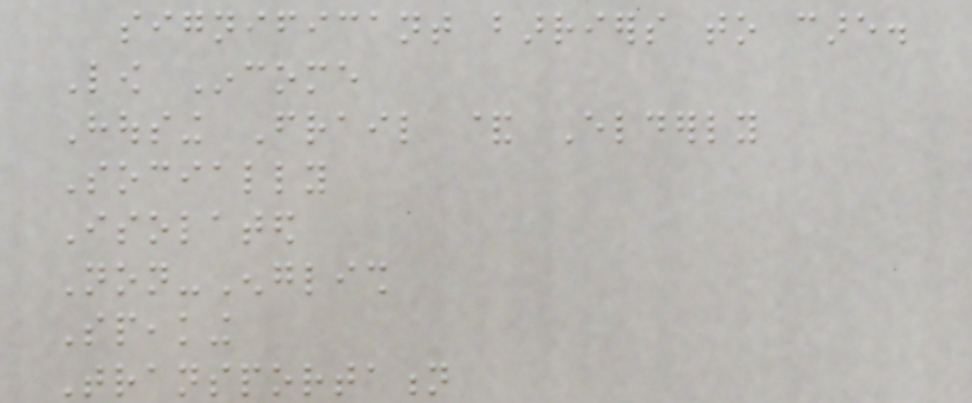significant barriers to care.
Low Income
Housing Frail & Elderly
Socially
Isolated
Non-English
Speaking
Transportation
